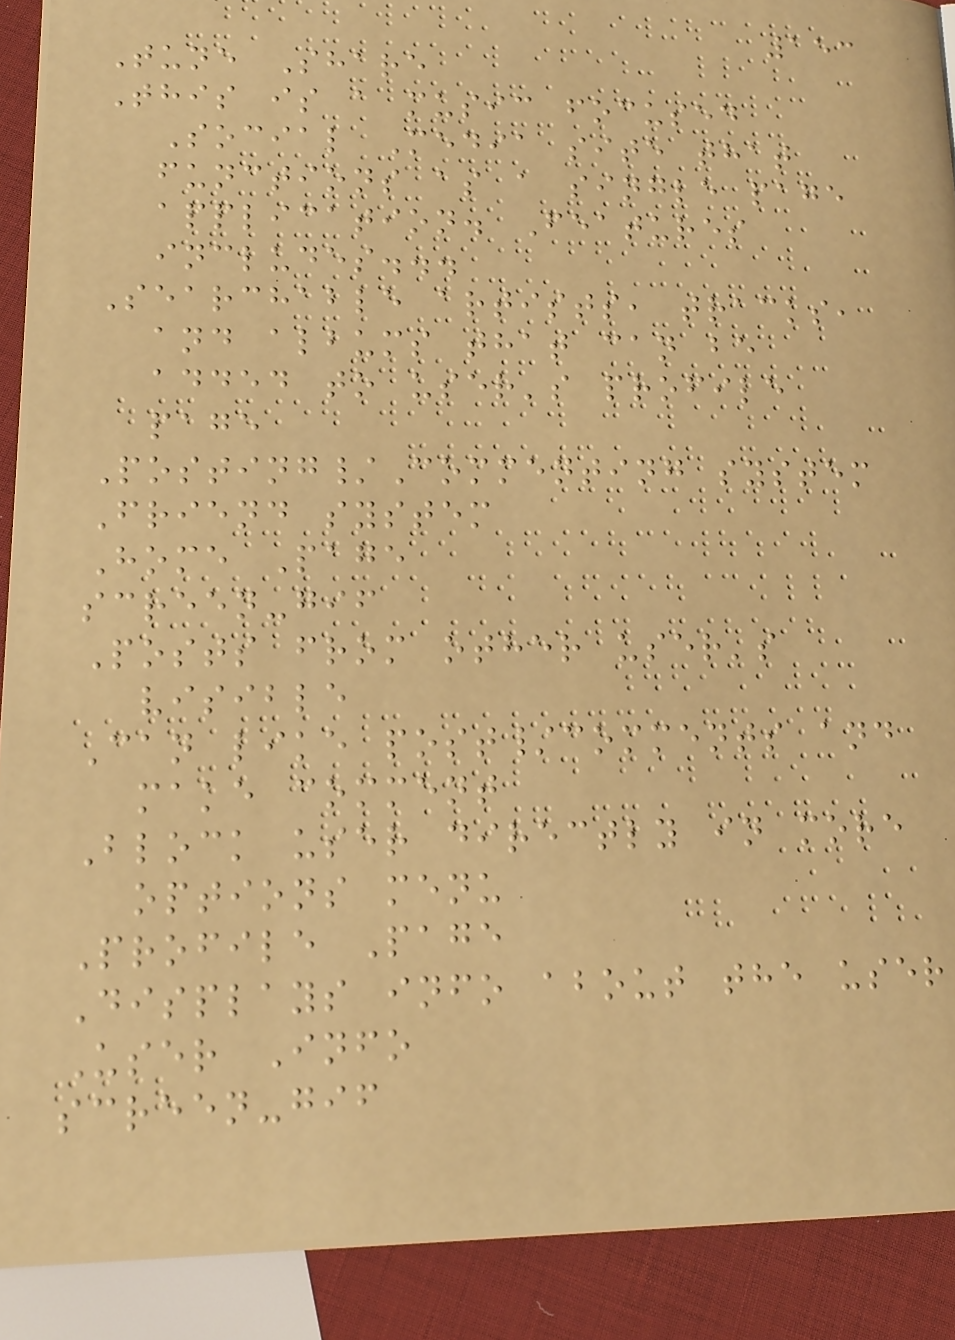153
Tune Share
This is a music focused
Social Media site that
functions as a single page
application. Features
includes...
Searchable artists, tracks,
and albums that can be
added to user's profile
page
Posting/Commenting system
Friend system
Home Page
screen-gif
Posts from other user's
visible
Can like post/comments and
make comment
Block user directly in more
options menu
Profile Page
Displays info about the user
User Info
screen-gif
